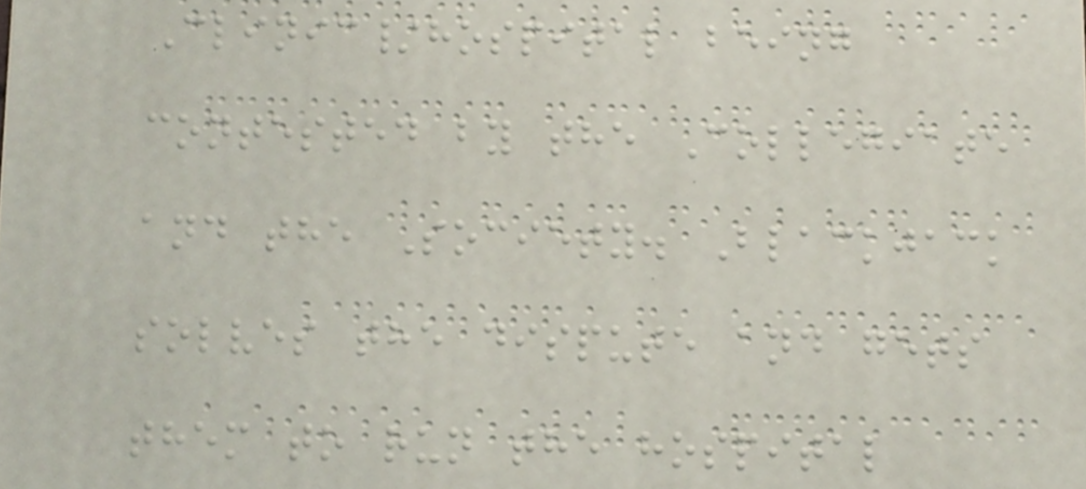Clinic/hospital being
contested by the Collegiate
and the Society. Blackjack
solves the dispute and gets
them to run the hospital
